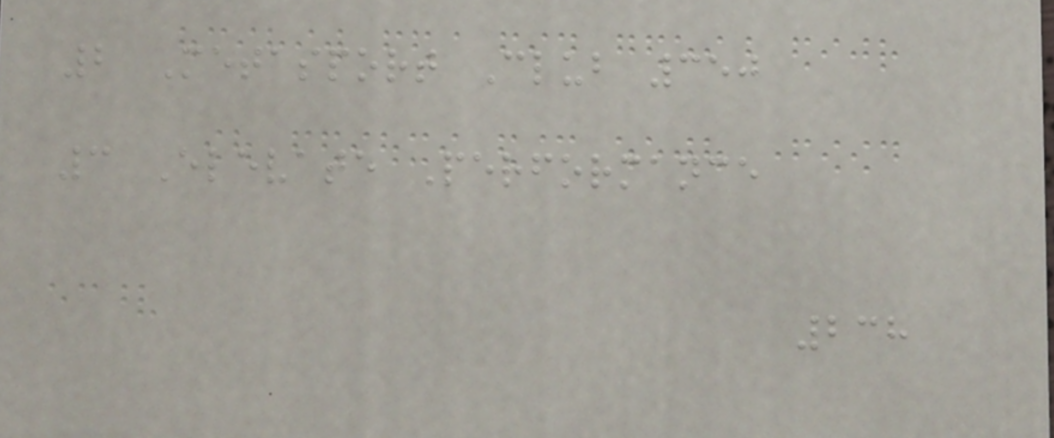2 Metasport Club 350
3 Elevate Performance
238
